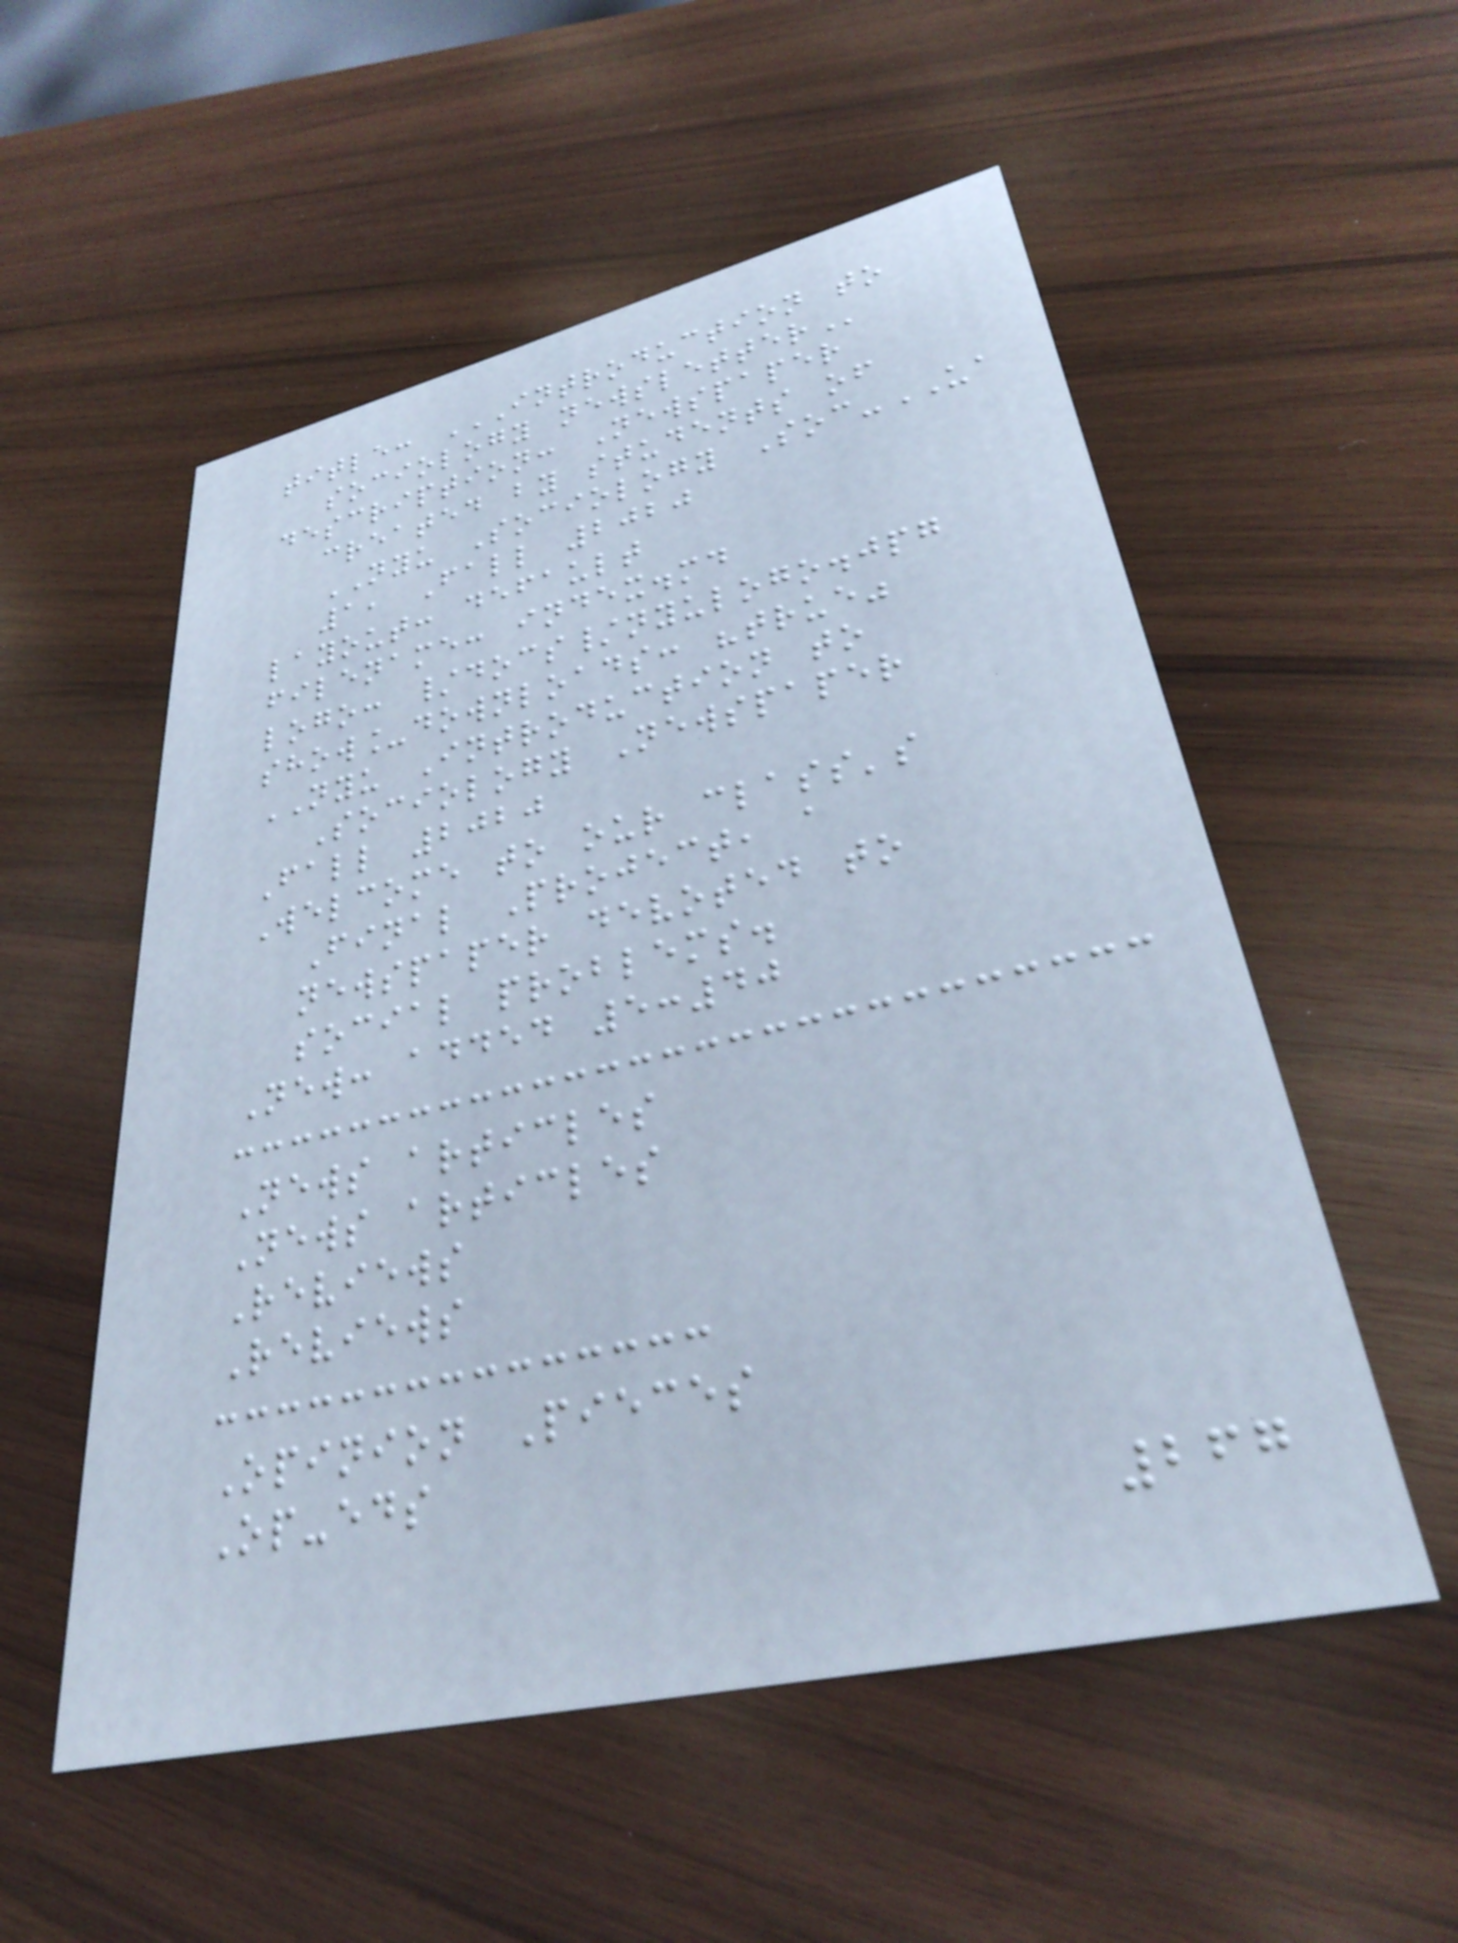title: INTRODUCTION TO
SOCIOLOGY NEWSLETTER
description: Newspaper
created by students of
NYU Sociology Soc-UA
1, Fall 2020
layout: default
filename: index.md
logo: /docs/nyulogo.jpg
show_downloads: "true"
NYU Introduction to
Sociology Newspaper
Fall 2020
Welcome to our class's
Final Project, a
newspaper devoted to
social problems.
New: added 5:40
News articles
News articles
Reviews
Reviews
Opinion Pieces
Op-eds
267
